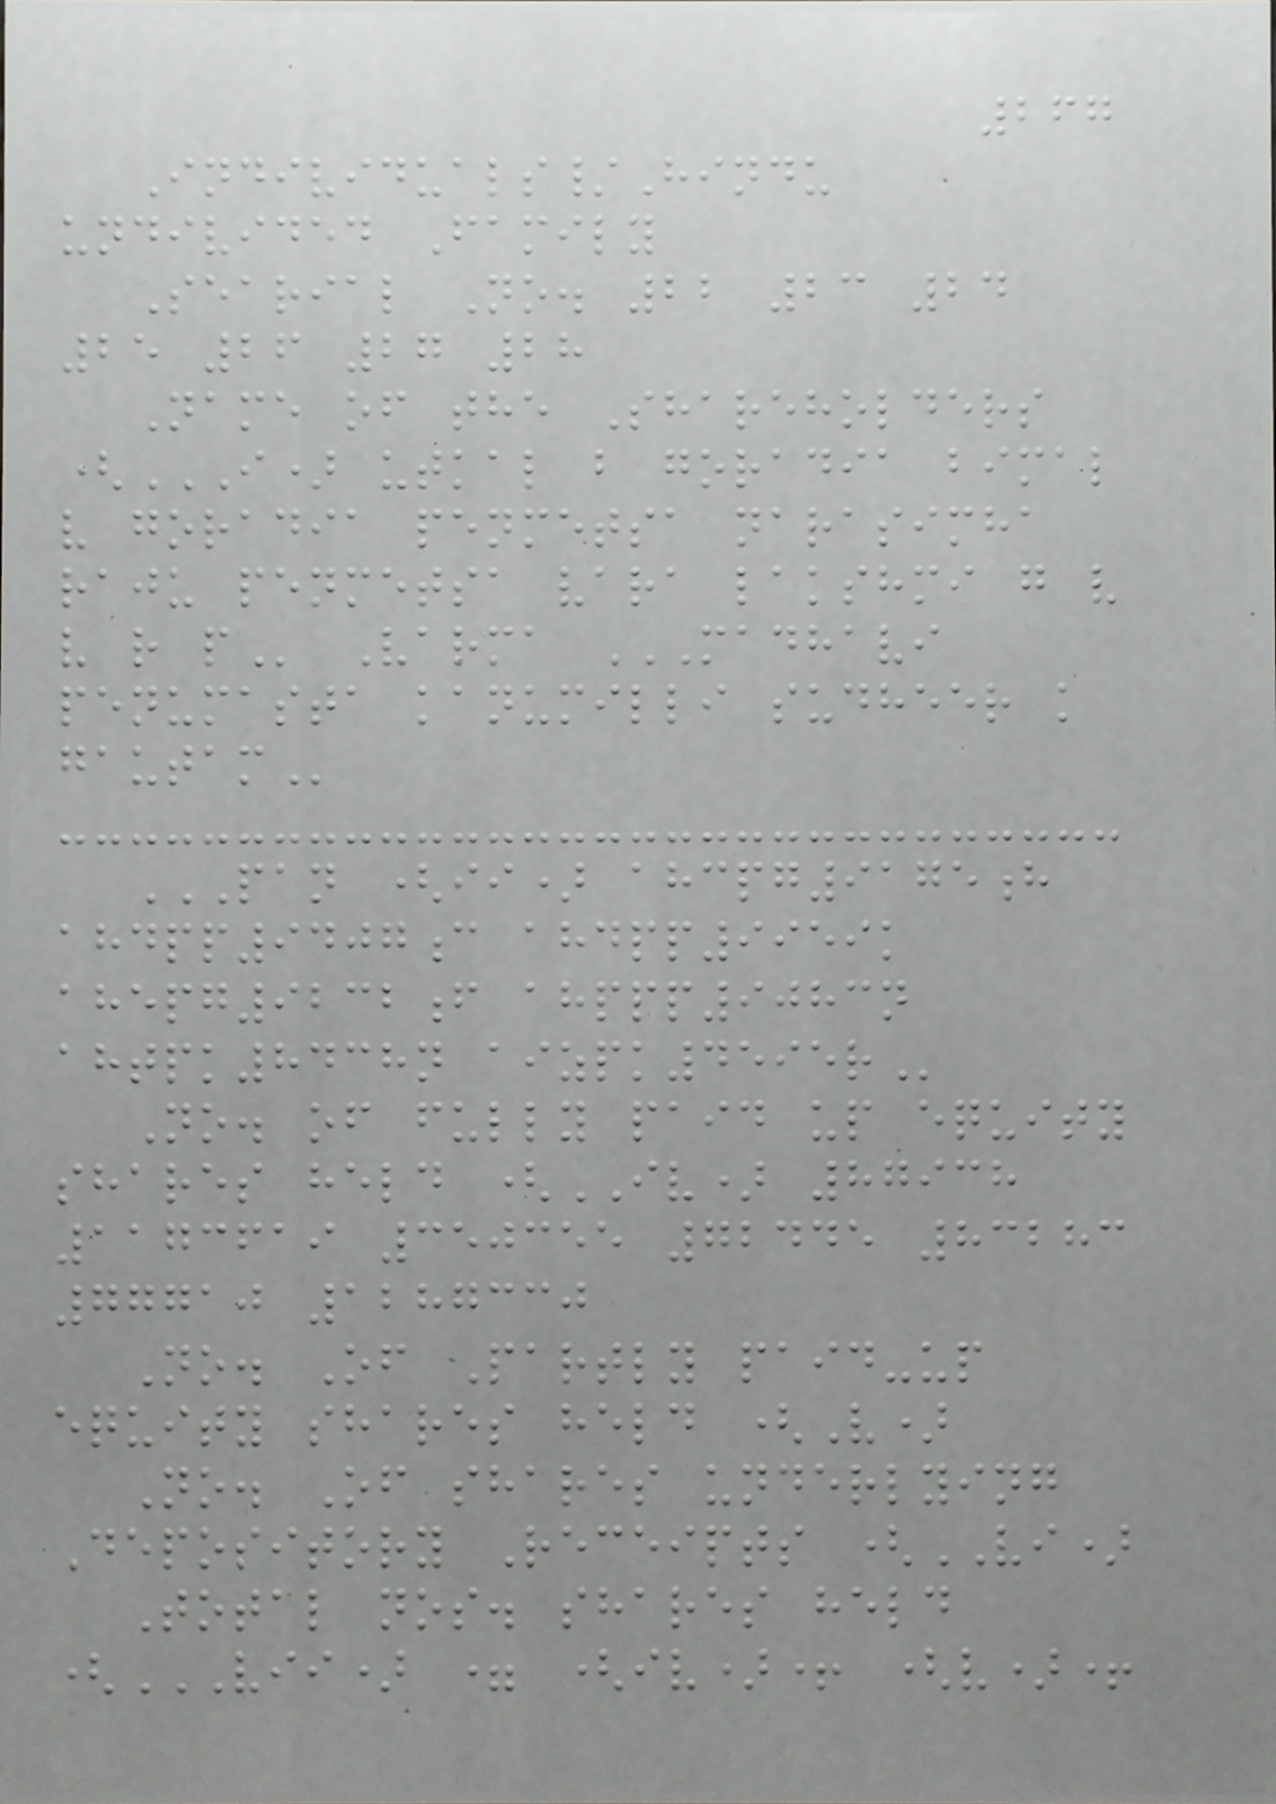267
Individuals/Hindu
undivided Family
Searial No. 22 23 24
25 26 27 28
Name of the Shareholders
(I) UTKAL B GORADIA BIMAL
V GORADIA PENMETSA NARASIMHA
RAJU PENMETSA VARA LAKSHMI G V
V R P Varma MADHAVI
PENUMASTA KANUMILLI SUDHEER K
GAUTAM
PAN (II) AHCPG9175H
AHDPP9407C AHDPP9959K
AHEPG9232F AHPPP9083N
AHTPK8438N AIZPK4595R
No. of fully paid up equity
shares held (IV) 87938
1173619 350355 72445 83283
77710 1287330
No. Of Partly paid-up
equity shares held (V)
No. Of shares underlying
Depository Receipts (VI)
Total nos. shares held
(VII) = (IV)+ (V)+
